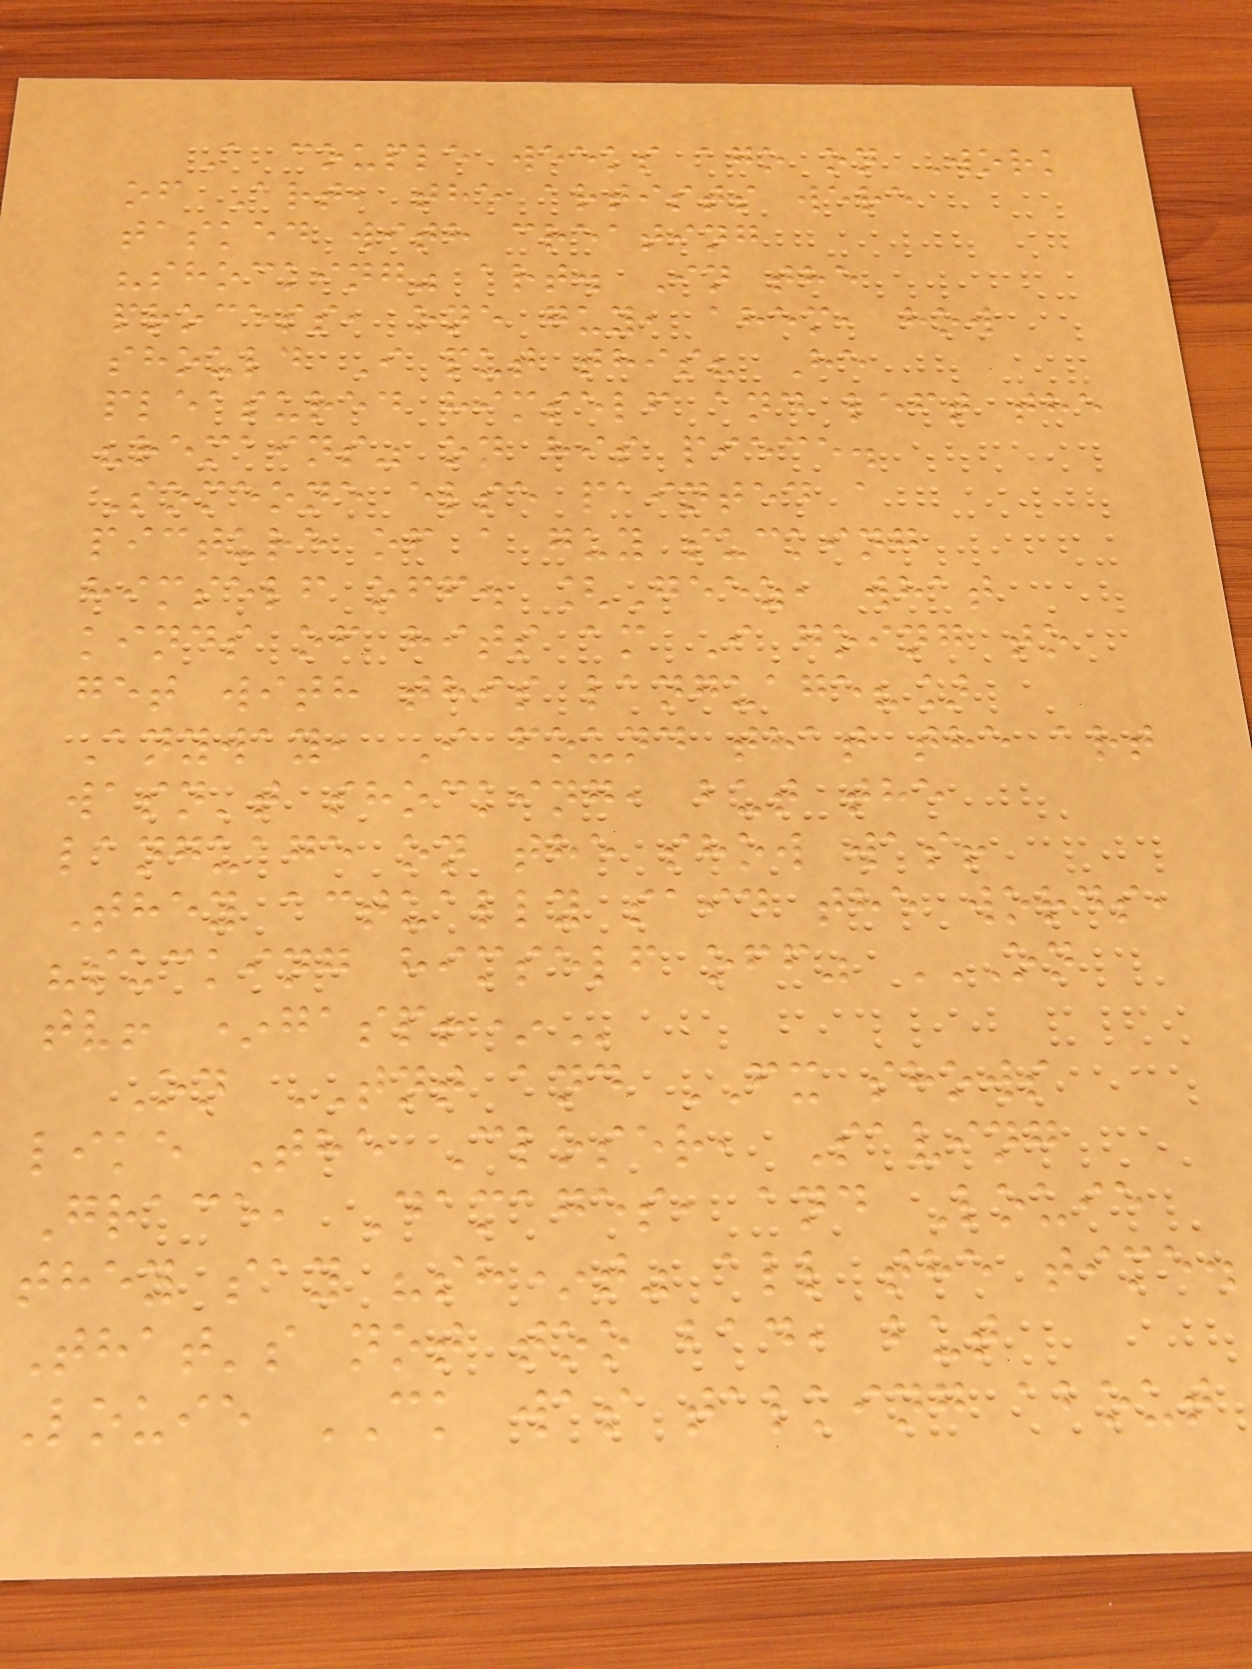A couple weeks ago on Work
of Art, the artists were
tasked with creating
"shocking" art. In the
process, one guy, ahem, how
should I put this? He
pleasured himself and left the
"remains" on his piece.
Someone else painted a
picture of a guy sucking
himself off. [Geez, what
kinds of hits am I going to
get with this language?]
Anyway, I found that the art
wasn't shocking, but the
language on the show was!
They actually said the words,
"sucking himself off" ON
On TNT and FX shows
like The Closer, Saving
Grace, Damages, and Louie
they say "sh*t" all the time.
That's not too bad, but
Louie CK was talking about
